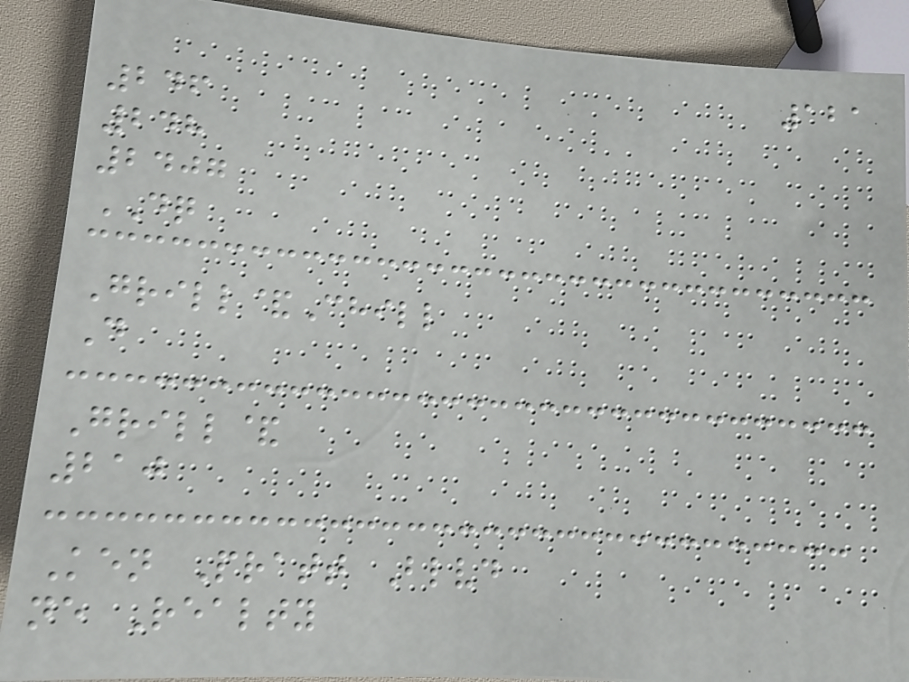121
246
248
2407
DQ
Grill&Chill
D
Grill&
210
Ken Pratt Blvd
ne Realty
